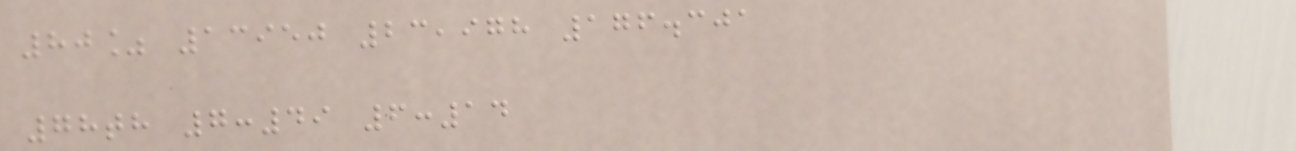80% 13950 23,978 176.301
78th 7:49 6:14
